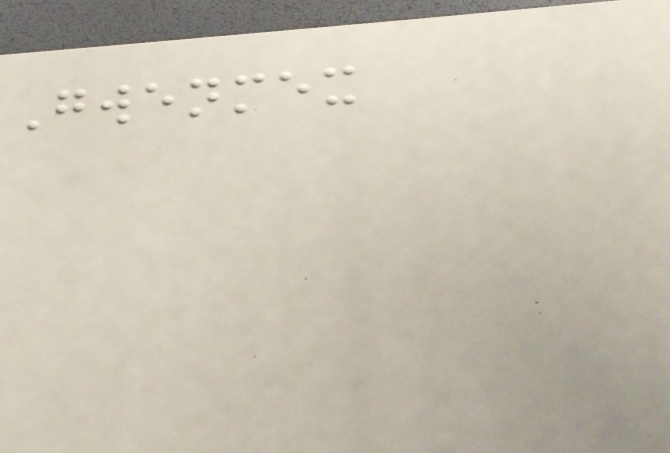Gwenmex
